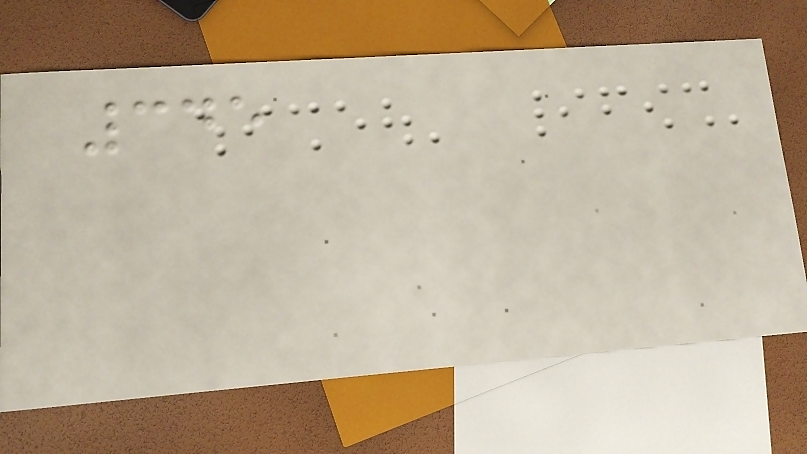345
